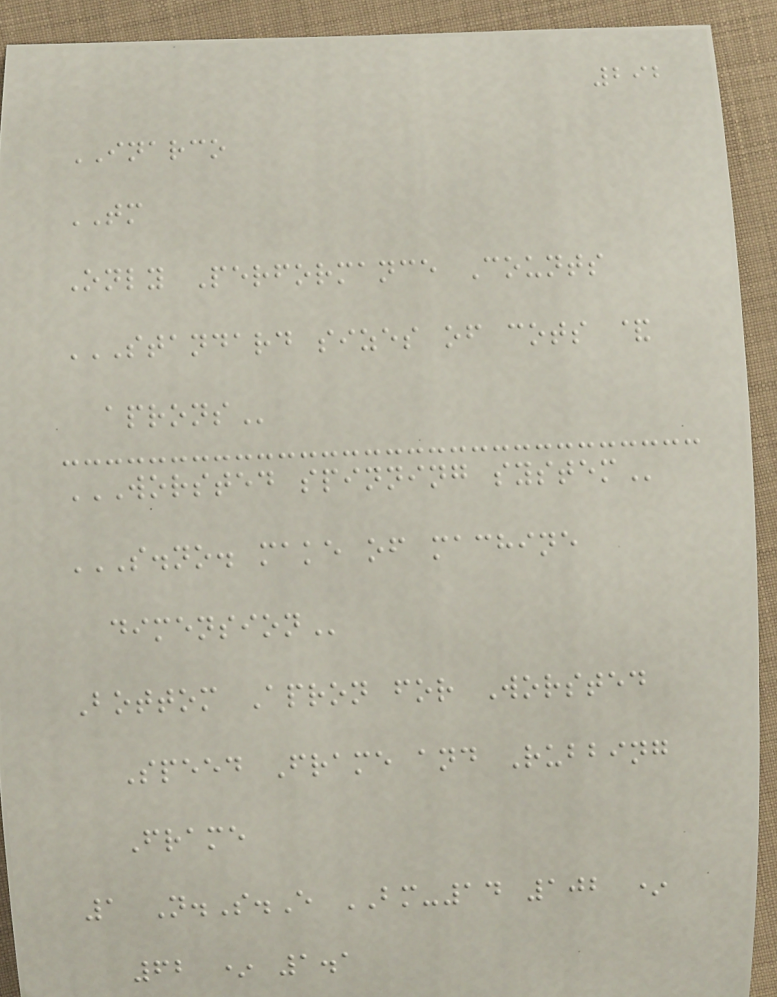292
INARCO
TM
Only Performance Counts
STANDARD SIZES OF COTS &
APRONS
WORSTED SPINNING SYSTEM
S.NO. MAKE OF MACHINE
DIMENSION
Bottom Apron for Worsted
Speed Frame and Rubbing
Frame
1 N.S.E BM-14 102 *
62 * 1.1
